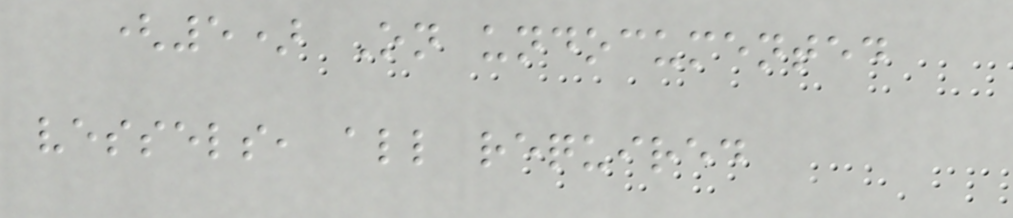(5) On undocumented
vessels, all required
